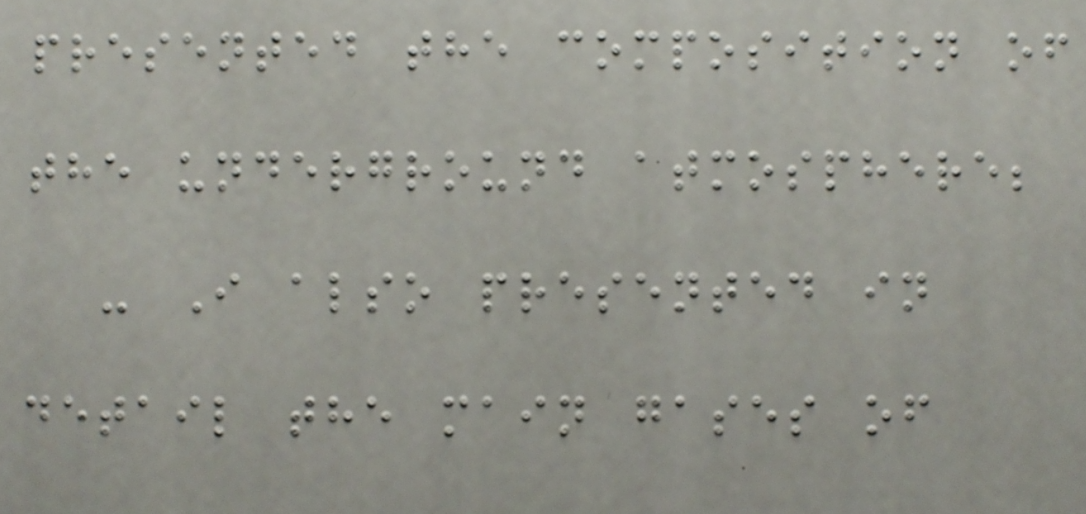presented the composition of
the underground atmosphere;
- I also presented in
detail the main gases of
